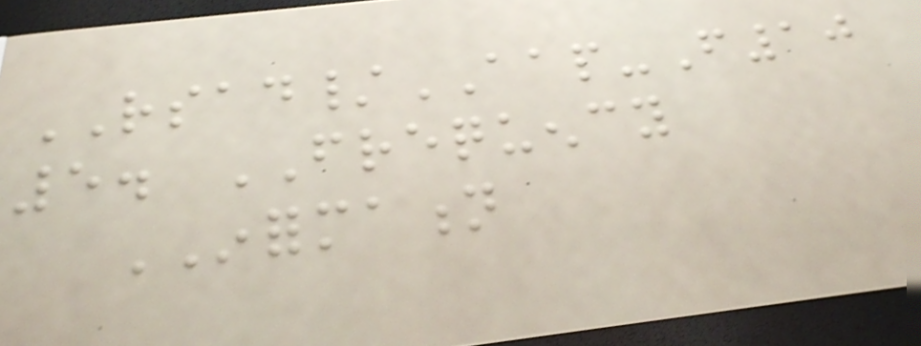RSAD/AAP-F10
5. FREQUENCY
INFORMATION
